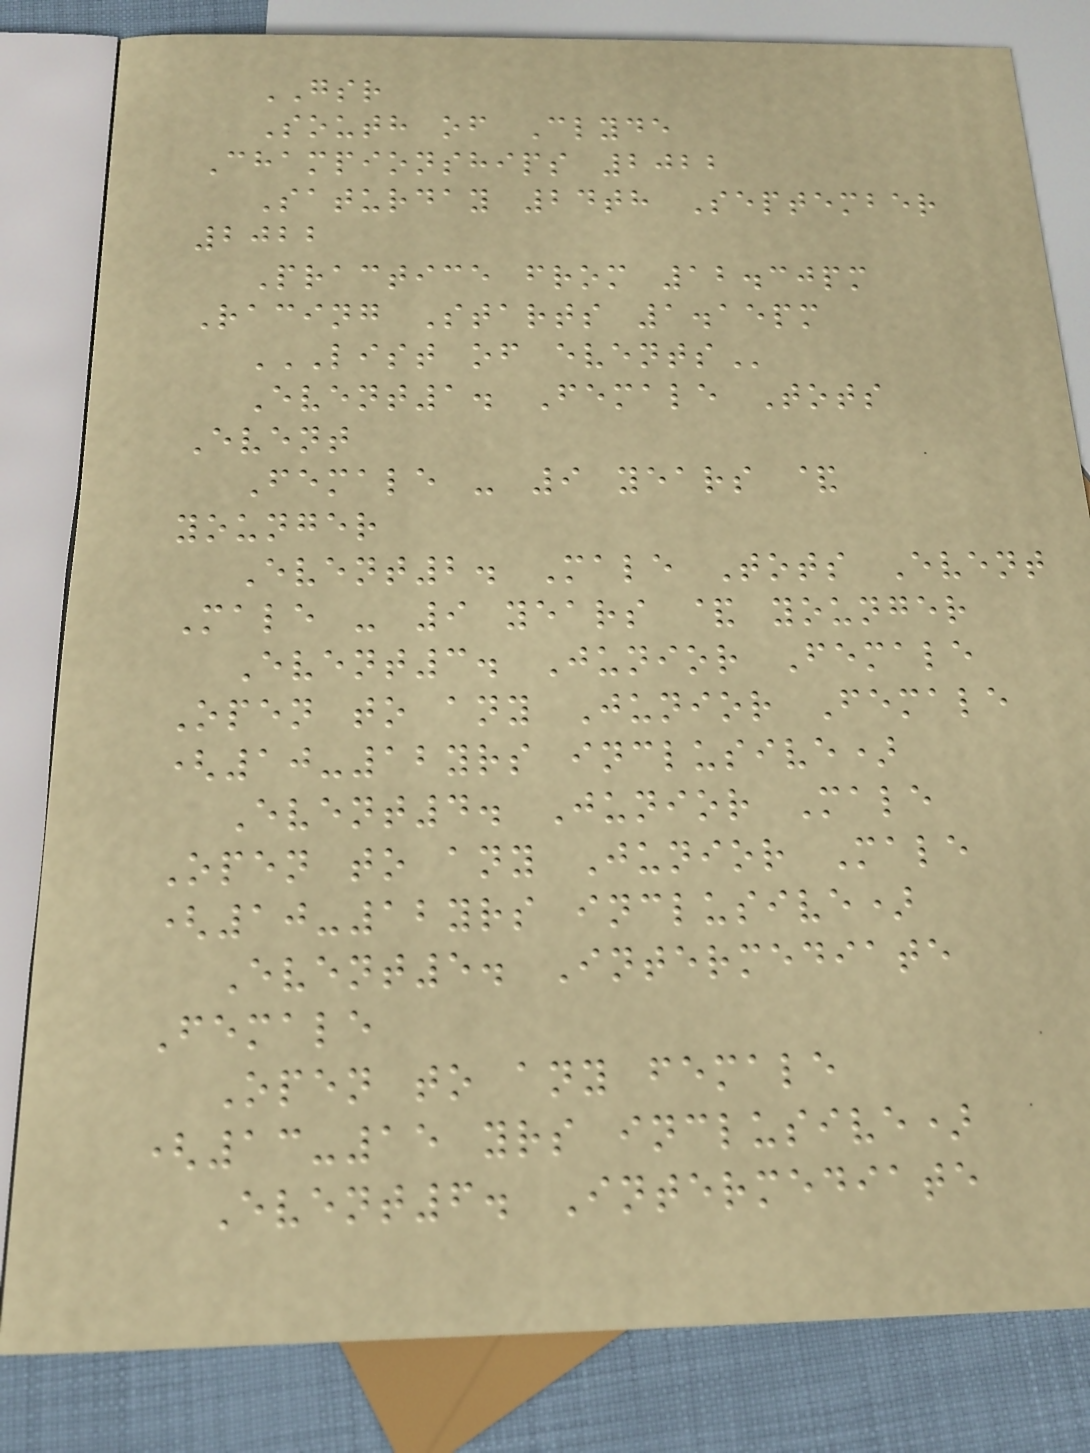GSR
South of Clyde
Championships 2022
Saturday 24th September
2022
Practice from 12.30pm
Racing Starts 1.15pm
LIST OF EVENTS
Event1. Female Tots
Event
Female - 9 years &
younger
Event2. Male Tots Event
Male - 9 years & younger
Event3. Junior Female
Open to any Junior Female
(10-12yrs inclusive)
Event4. Junior Male
Open to any Junior Male
(10-12yrs inclusive)
Event5. Intermediate
Female
Open to any female
(13-15 yrs inclusive)
Event6. Intermediate
